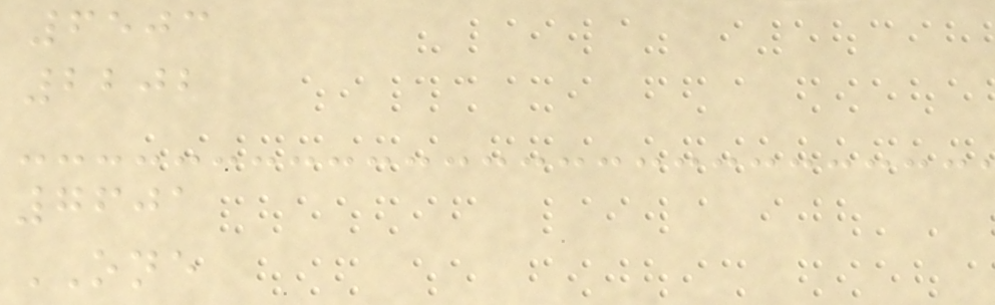6503
2202
7601
ONE
